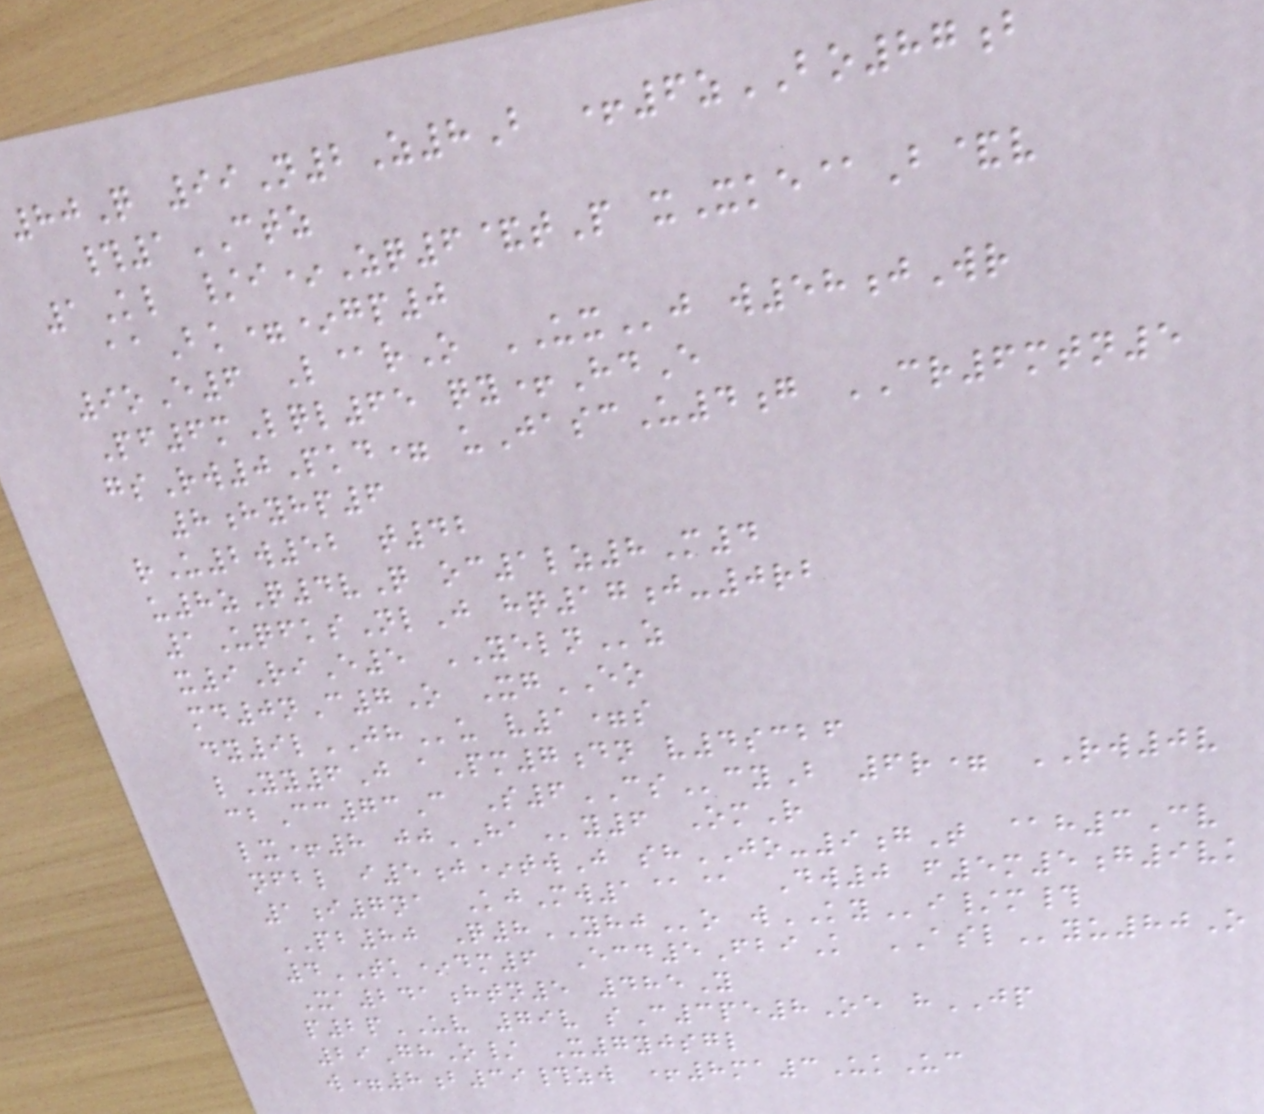80Q 99N2Z8B +6zBO87b
#1CTZ
1Kl /i*Zq6&tP xXke@B&v
aaBk=*gp0
9oE6 L@rO UXj w58jWr
Pf6mLql65 qy+HdE
gsRw0Pkd= uJascU4g CR6mtn5
8hyhp6
rU2w52 t42
u8zQ4vQ oc1lz8M4
1UqfksNlJ hq17j-0rb
x9RiE5 YELNz
md0nC7O XgEO
dy9lJHu v1=s
lYy6J aPm7dn v4scbf
cbCc73C S6CScyB 6r= RW0v
lx+8 jjHAy6 OmR
nfbl i5j*twJ shJO-9gT @h3Cv
1i7na KjMw1@@ Dw0 f5m5g9vk
PB80 Q8YHJo wKYi/m#
4TK*dm6 Ecd5FbiK ASLyu80O
Xa241htn5 485Y
p2pUV 79v sC3pe8Oe hJP
29GhO/ X7yjsgl
w=8b39#zw +8ma3UkUc
